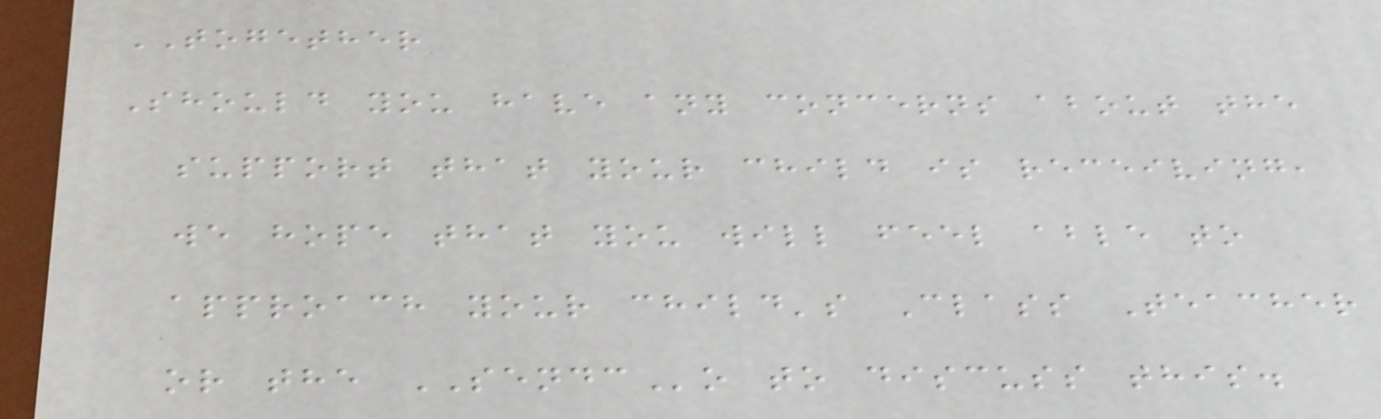TOGETHER
Should you have any concerns about the
support that your child is receiving,
we hope that you will feel able to
approach your child's Class Teacher
or the SENDCo to discuss this.
